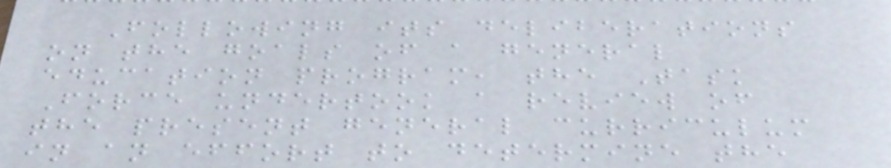Following its deliberations
on the goals of a general
education program, the Task
Force undertook a review of
the present general curriculum
in an effort to determine the
